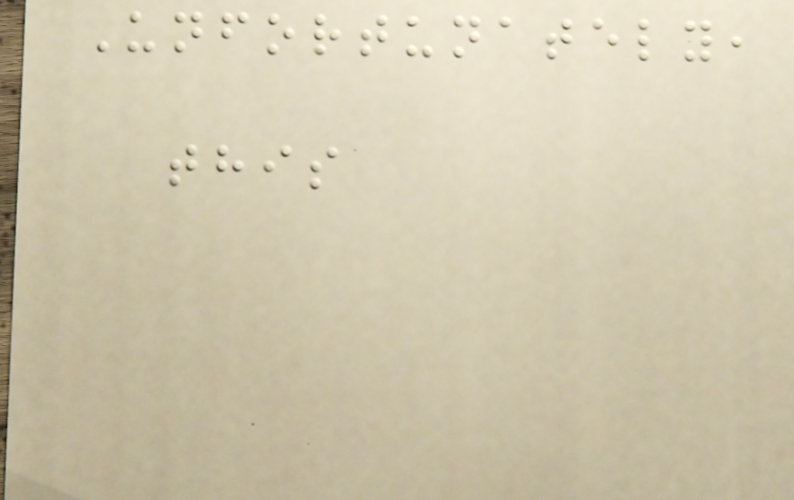Unfortunately,
this
